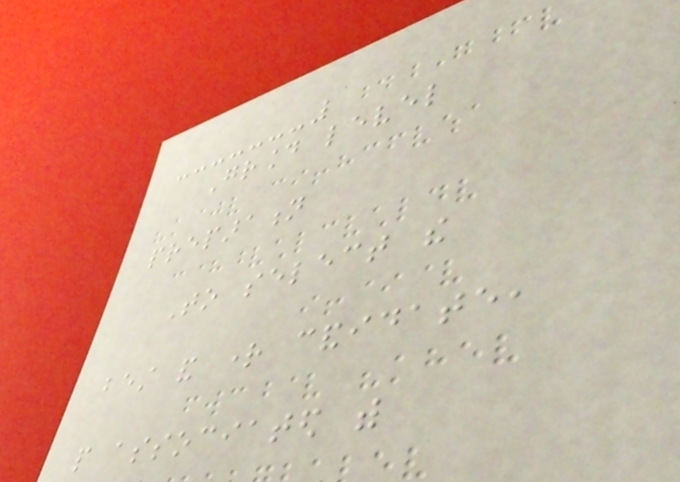Ground level
preparation
To select the
best and right candidate,
people associated with
